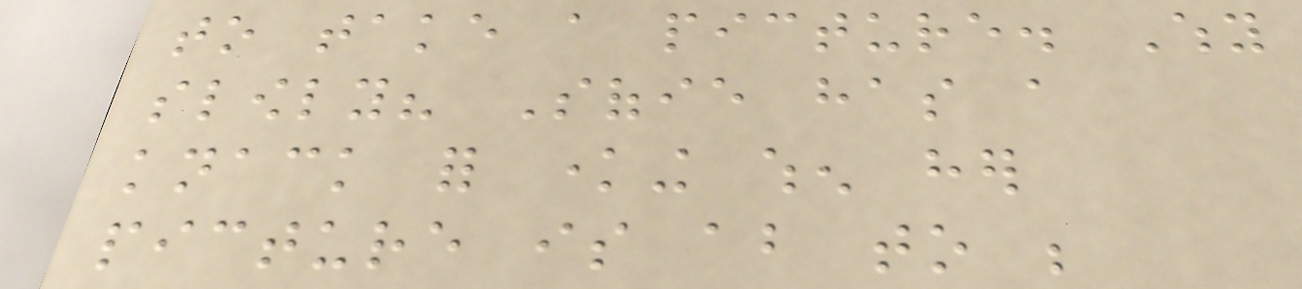to take a picture. Why
slowly? Sofie has a
knack for knowing when her
picture is about to be
